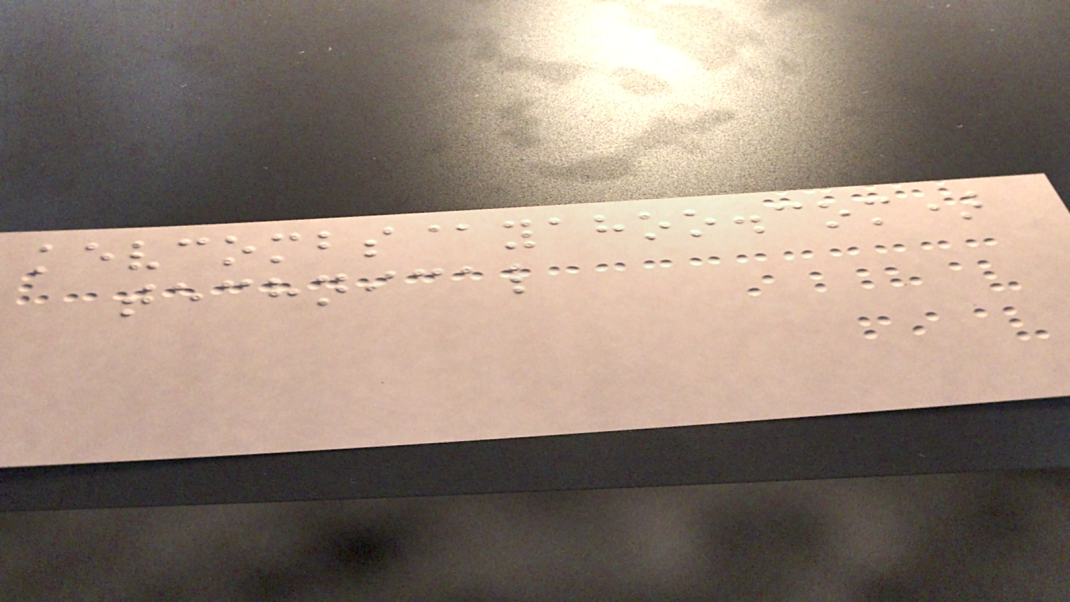kevcombs@yahoo.com)
technical
